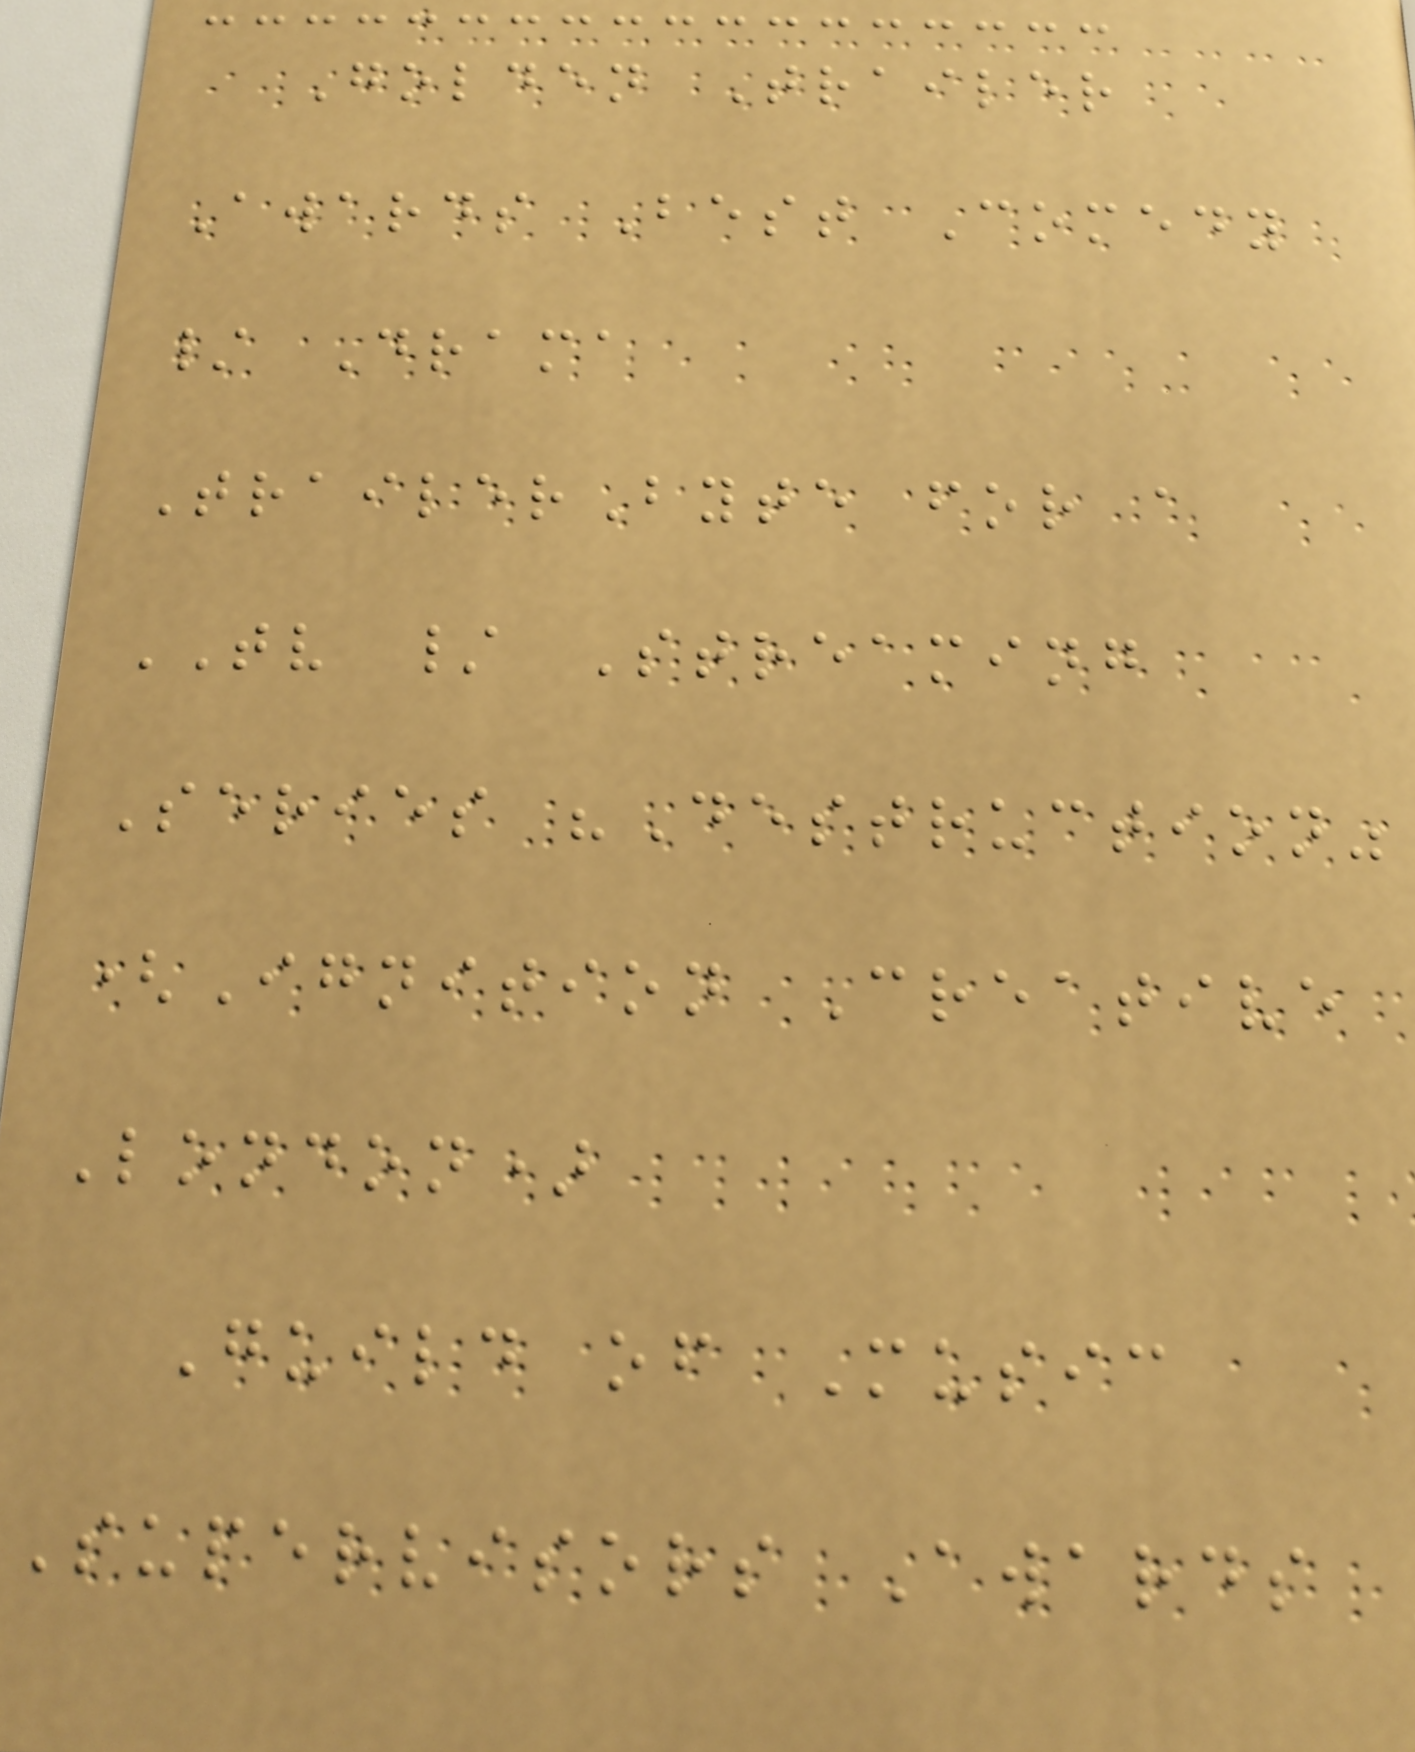Golden Trailer
Awards Best Comedy
/ Drama
TrailerByte for a
TV / Streaming
Series "Destruction"
(Ignition Creative
London)
Guild of Music
Supervisors Awards
